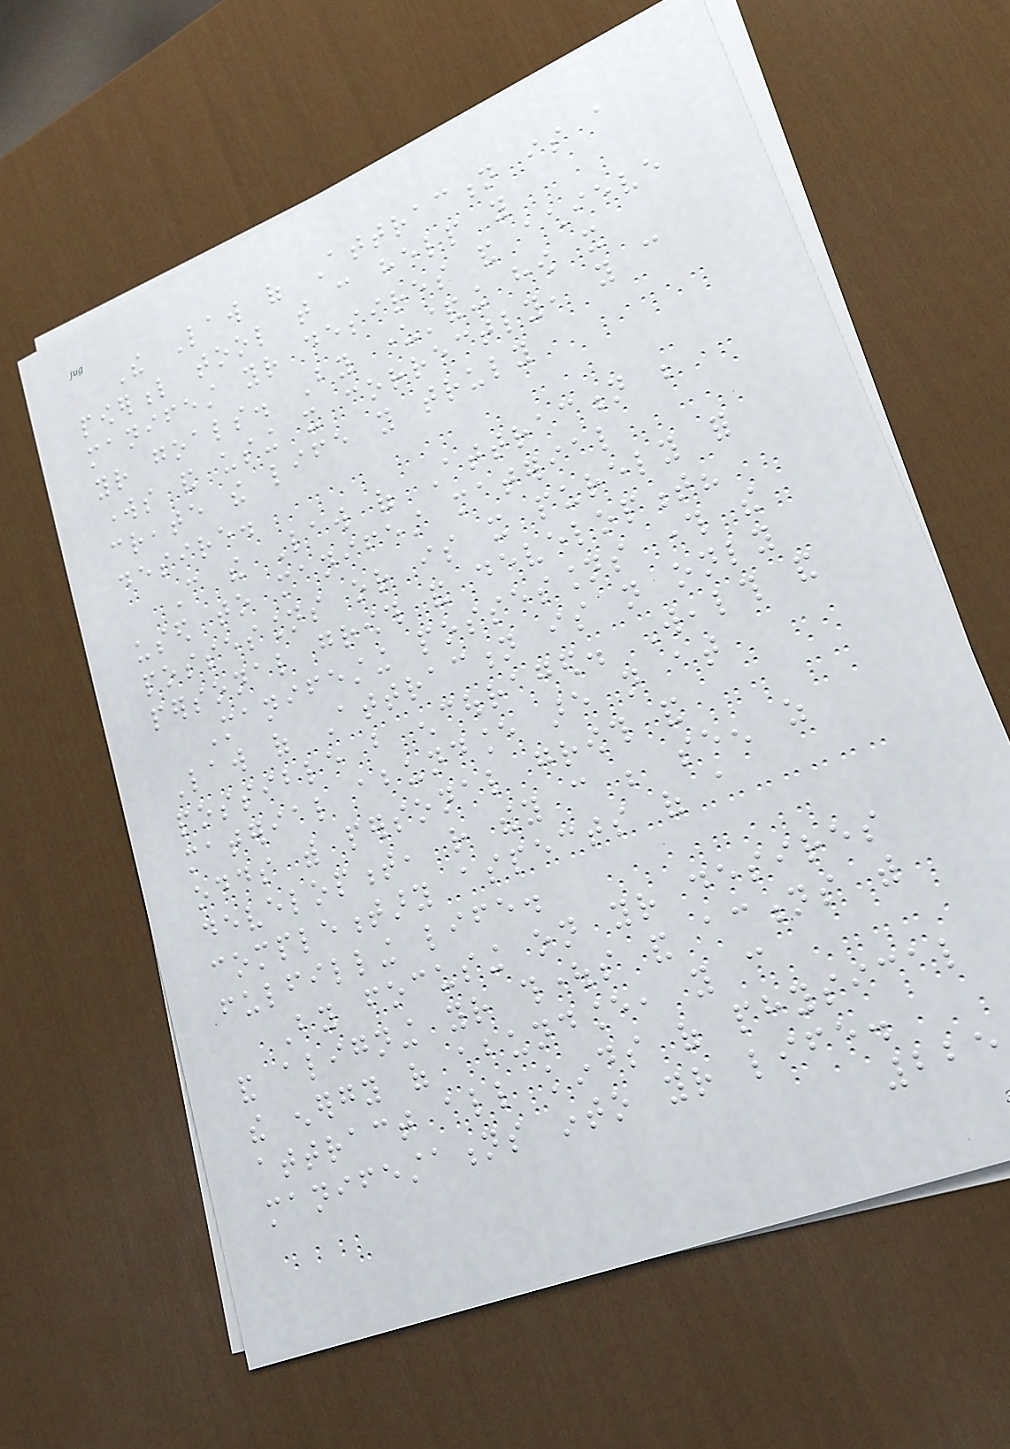The Law of Attraction is a
powerful tool that can help you
manifest your desires and achieve
your goals. By understanding how it
works and using it correctly, you can
create the life you truly
desire.
Can the Law of Attraction be
used to manifest material
possessions or is it purely for
personal growth and development?
Manifesting possessions through the
Law of Attraction is not only
possible but encouraged. Wealth and
material abundance are not at
odds with personal growth and
development, rather they can be seen as
complementary aspects of a
fulfilling life.
By focusing on your desires
and aligning your thoughts and actions with
the energy of abundance, you can
attract all kinds of physical
manifestations into your life.
225
